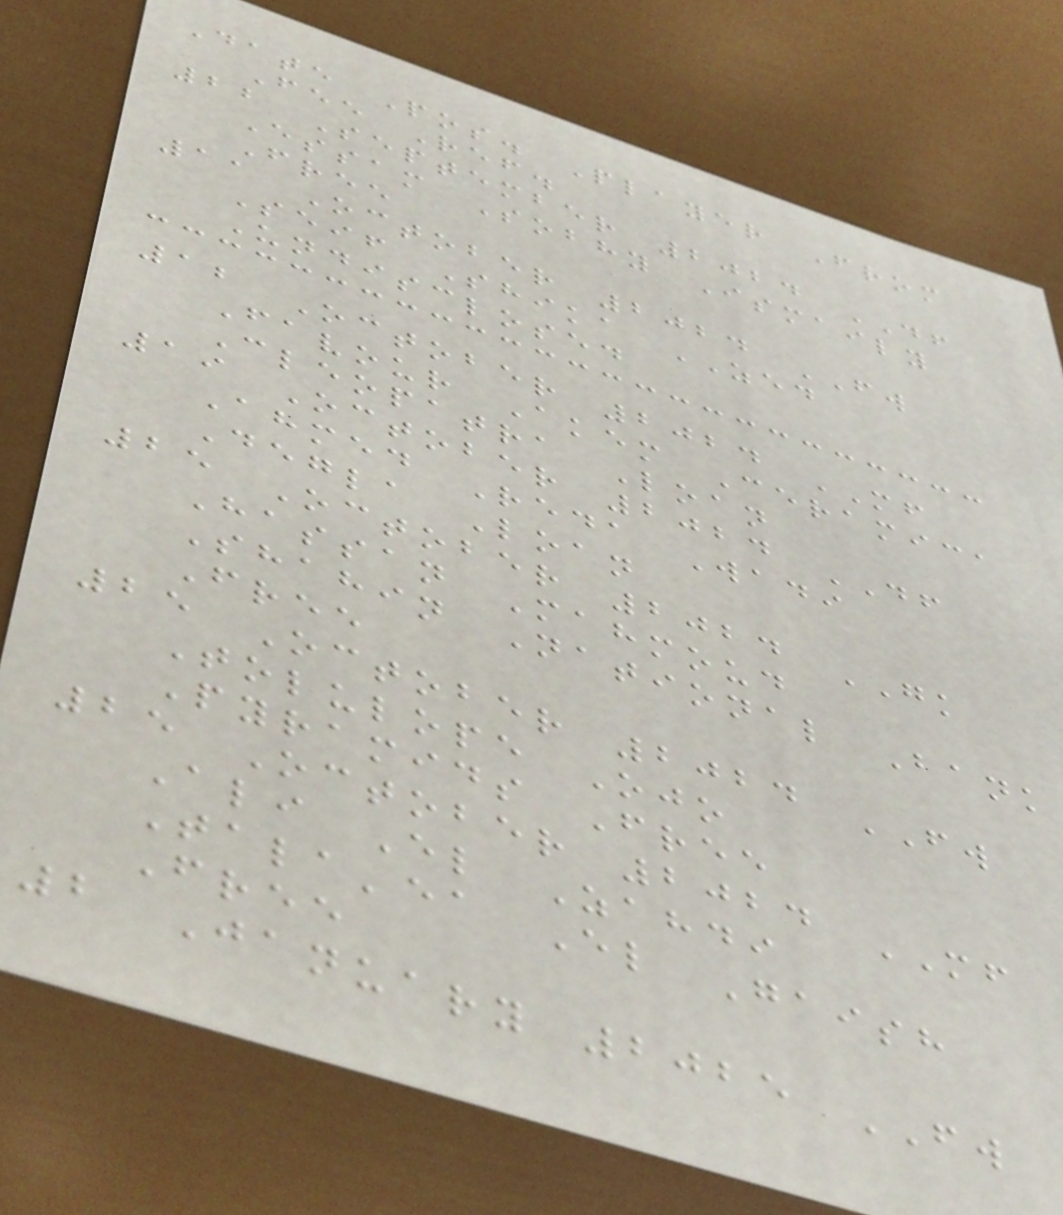Date Pos. Player From
Fee Ref.
22 September 2024 DF
Essam Sobhy Ismaily
Free
11 October 2024 FW
Seif Shika ZED
Undisclosed
12 October 2024 MF
Favour Akem Ceramica
Cleopatra Loan
19 October 2024 DF
Ahmed Reda Wadi
Degla Loan
25 October 2024 GK
Hassan Mahmoud
Shahin National Bank
Free
25 October 2024 FW
Tolulope Ojo
Pyramids Free
25 October 2024 MF
Ali El Zahdi
Tala'ea El Gaish
Free
2 January 2025 FW
